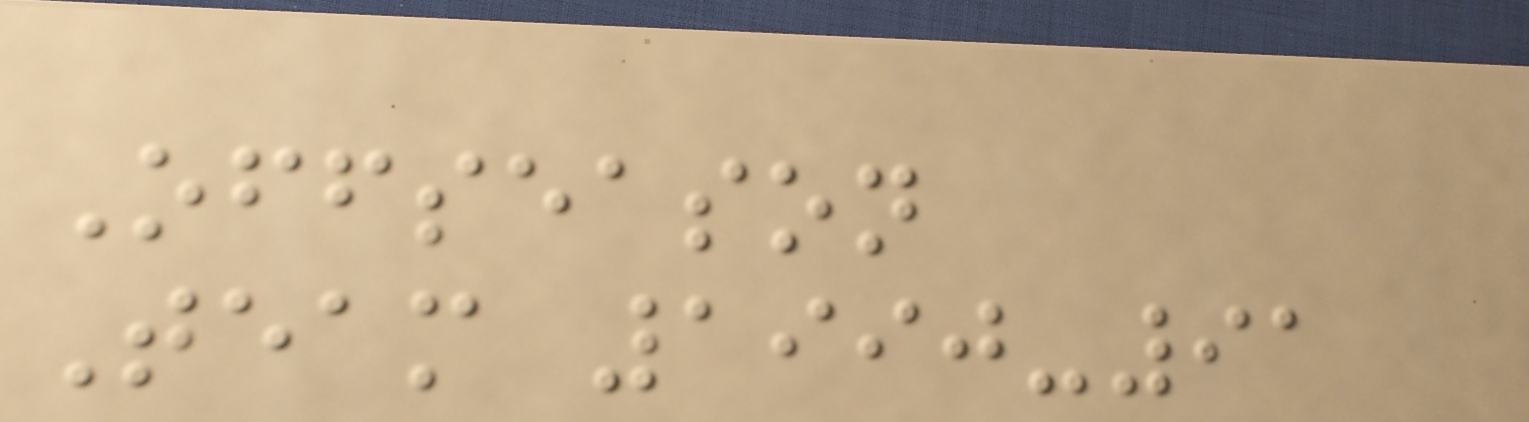Offseason
Team 1990-91
